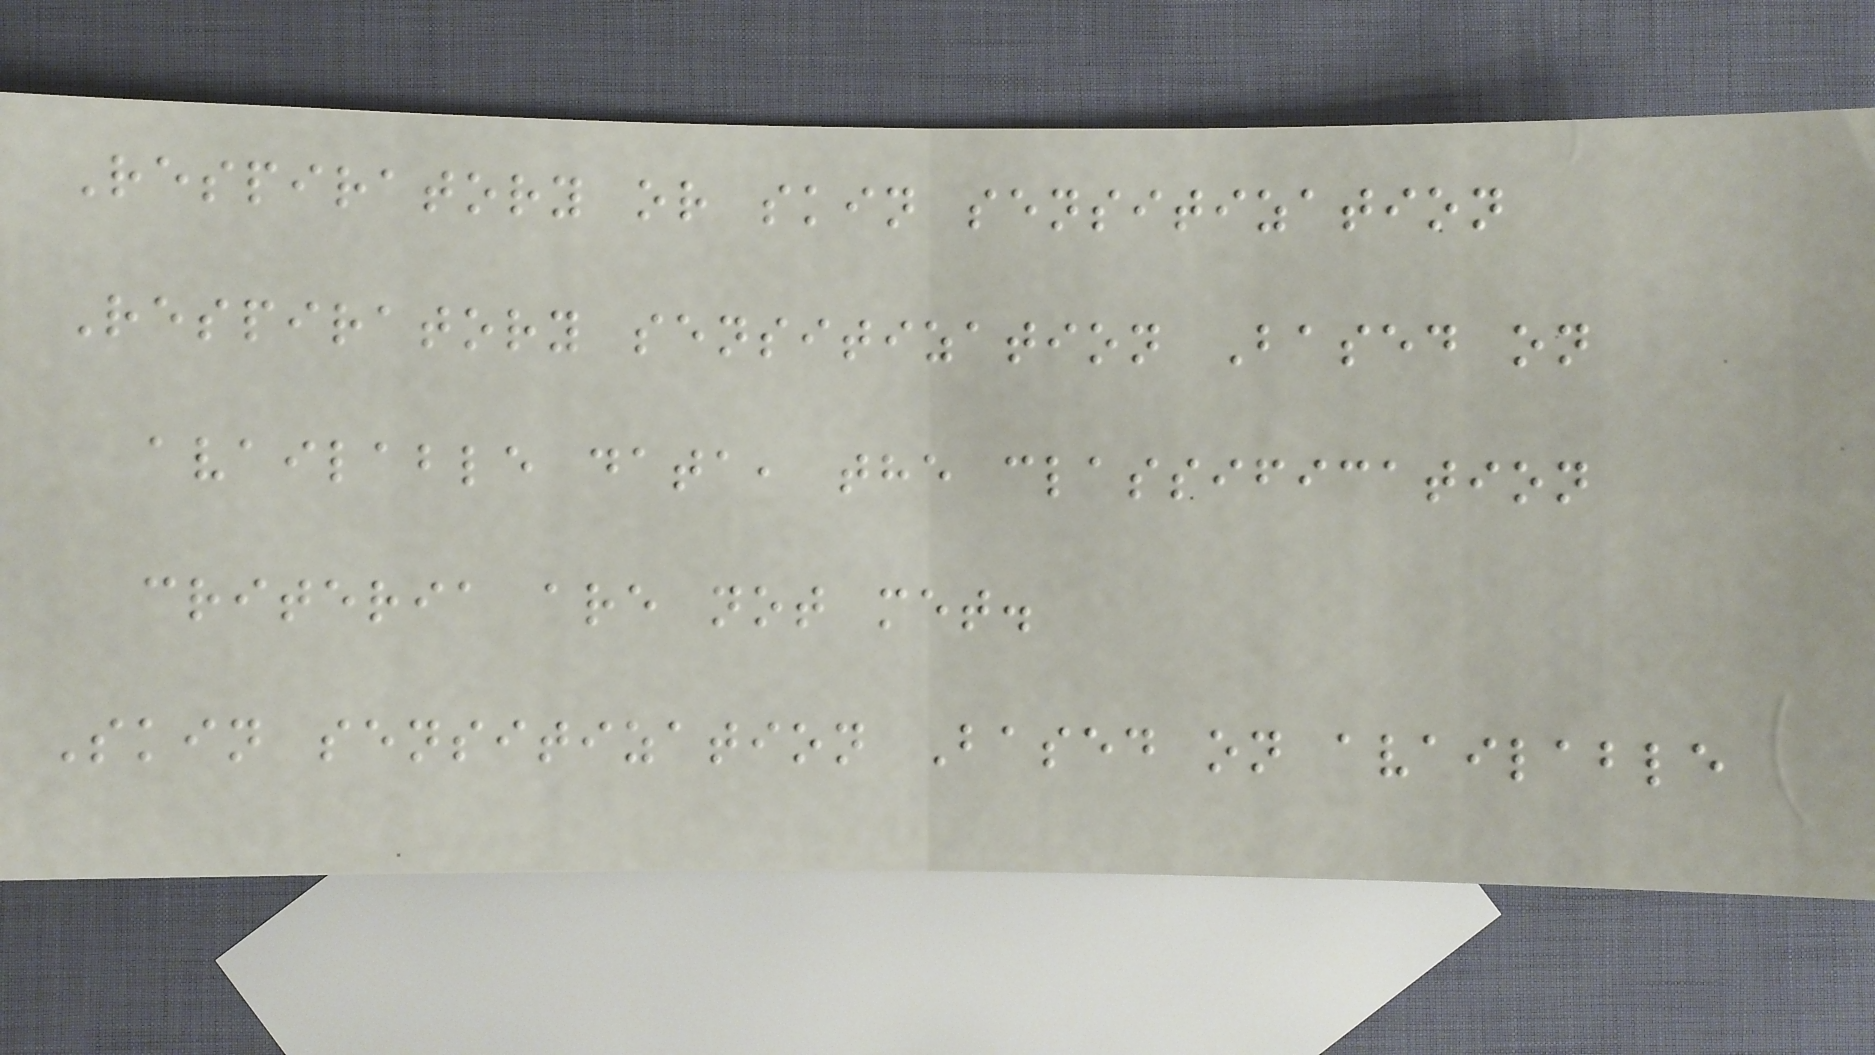Respiratory or skin sensitization
Respiratory sensitization Based on
available data, the classification
criteria are not met.
Skin sensitization Based on available
